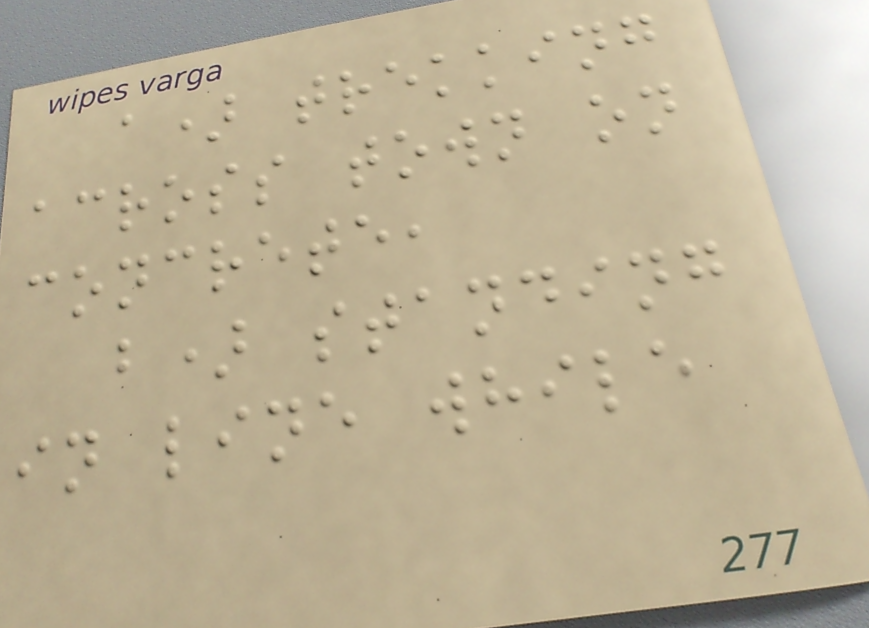a) trekking
across town on
concrete,
b) standing
in line while
